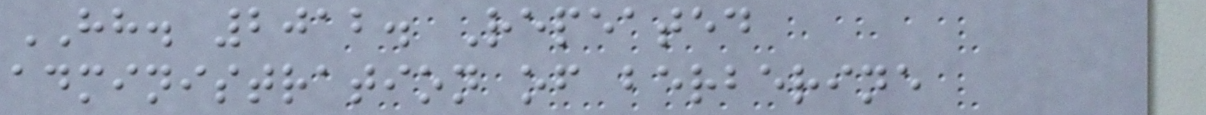HH. 2012. Repeated
administration of berberine
